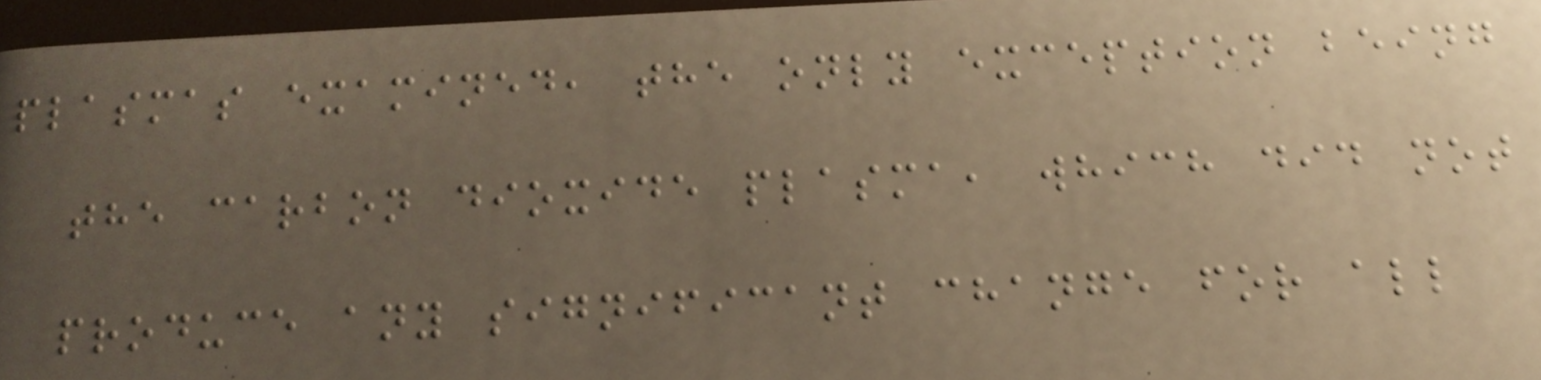plasmas examined, the only exception being
the carbon dioxide plasma, which did not
produce any significant change for all
